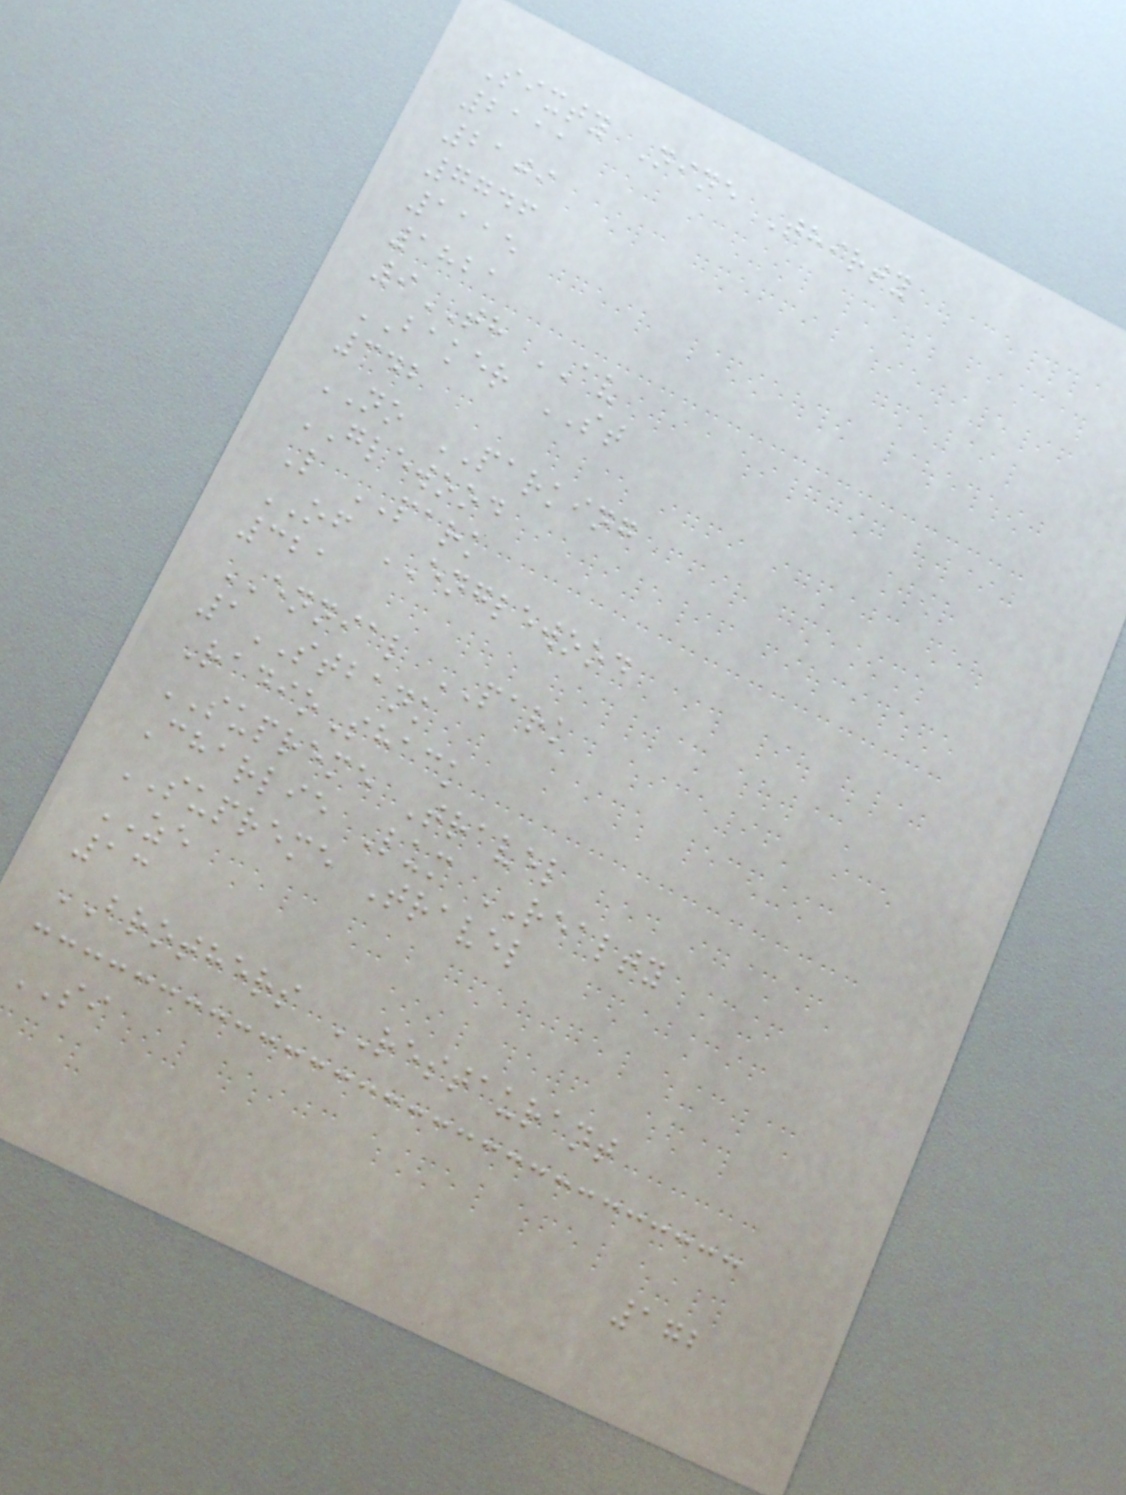Sixty Nine Thirty
2111
2109
7746
1115
1821
9TH AV
BAKER ST
342
NO PARKING
GLEWOOD
L PARK
OF ENGLEWOOD
321
ENNIAL PARK
1STBANK
RadioShack
SUPREME Travel
Charlie Lum REALTY
SUPREME Travel
ZE
13
BROTHERS RESTAURANT
SI
172
